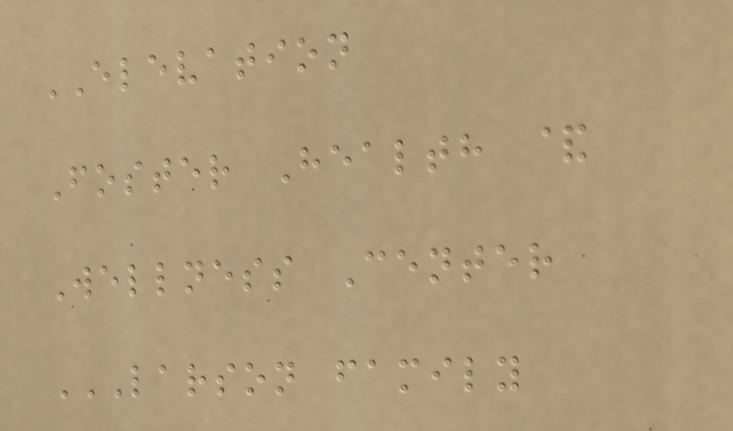ELEVATION
Foster Health &
Wellness Center
LARSON FAMILY
